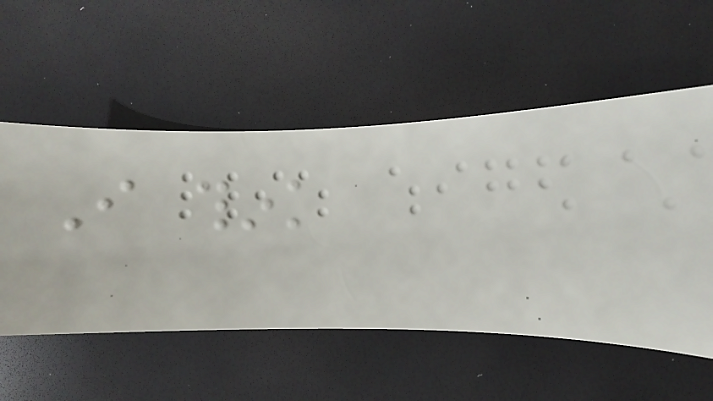I think
